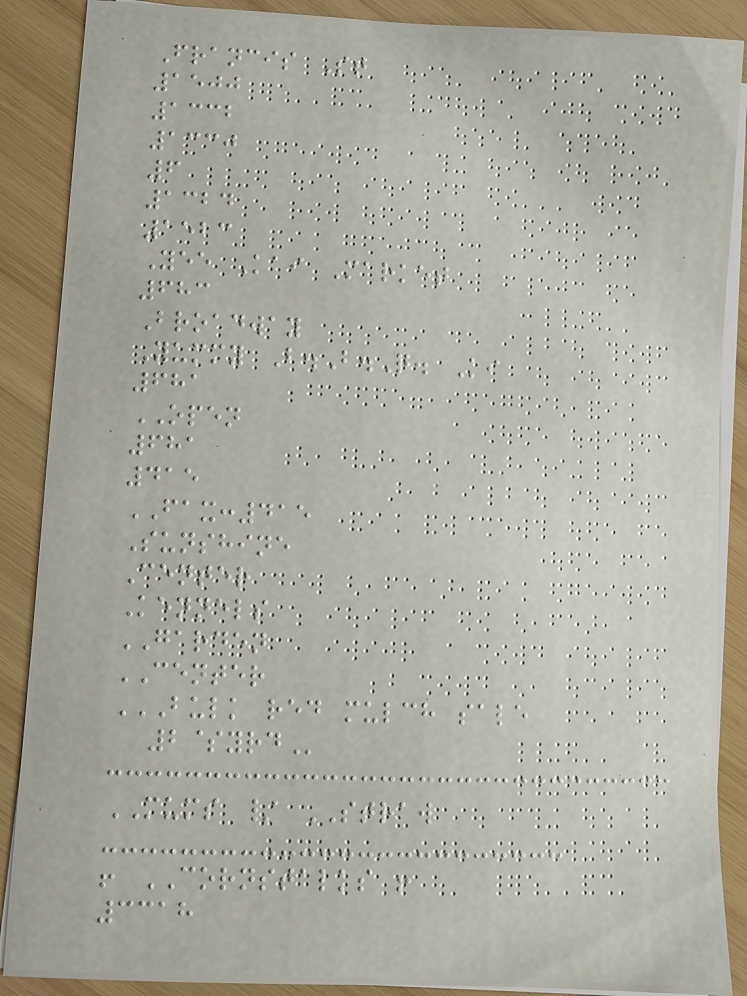Francis St
1500
1332
1330
6
1324
1523
Yee Kai Market
683
Broadway
Yummy B.B.Q. Ki
681
OPEN
681
415
FAX:415
Sunshine
Center
Kennels
GARDEN
CENTER
BULK RED MULCH SALE
2$YRD
MUMS / STRAW
! CORNSTALKS !
3318
